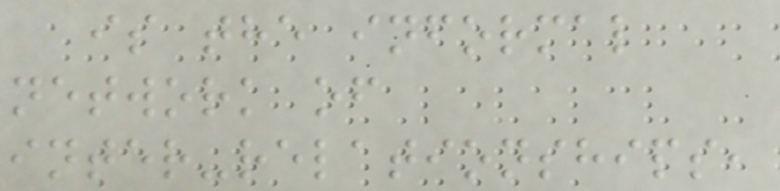is the informal
network of
inter-relationships,
